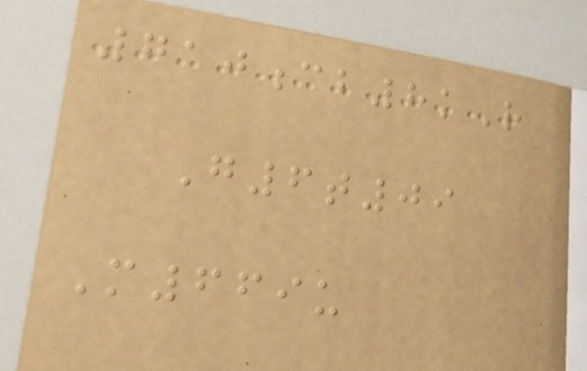710cb8kR
G6t09
M669u
